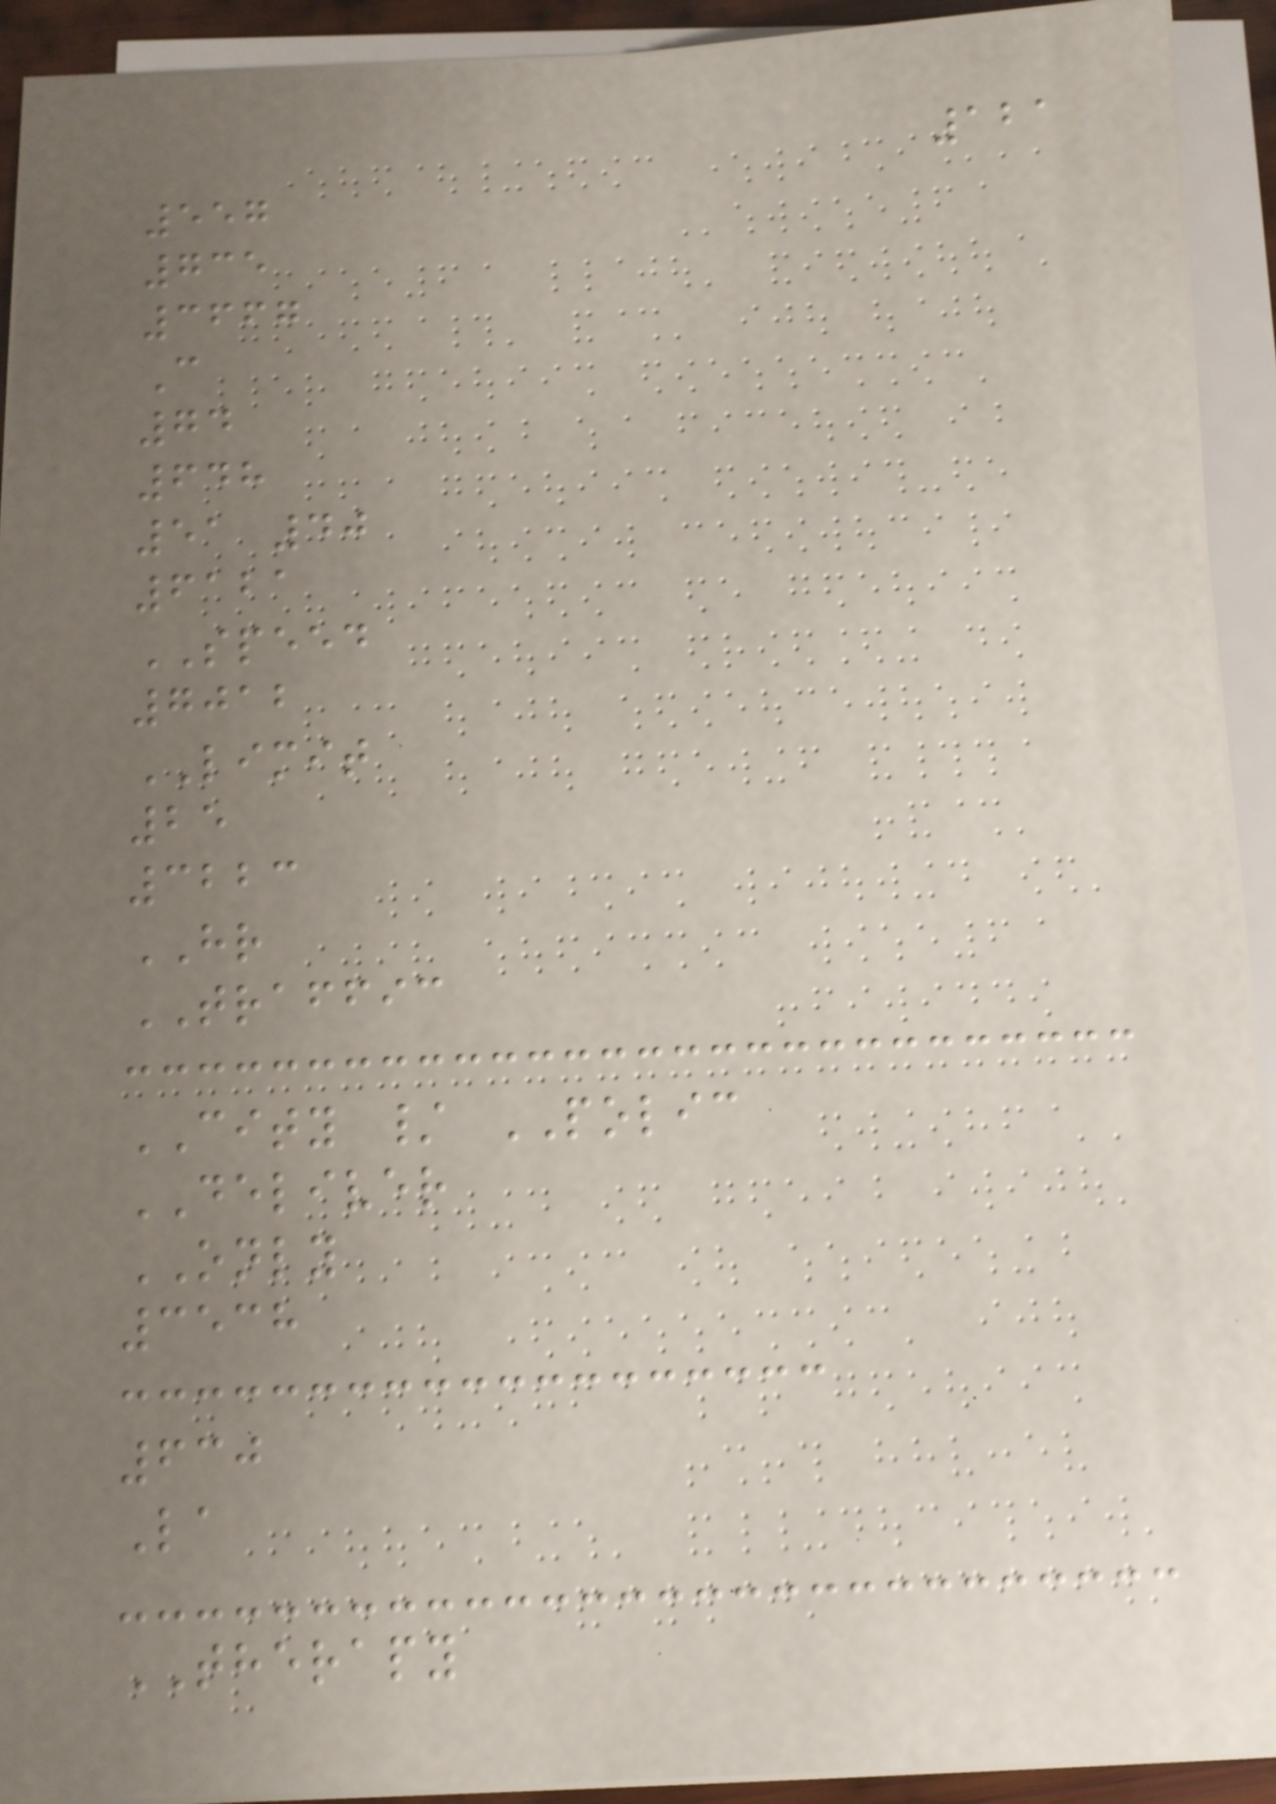121
557
735
3667
C
74
648
51 40
6121
SPEED
7012
LIMIT
25
3223
HR
TRAFFIC
CITY / POLIC
DELIVER
ONLY
3538
630
La
THERAPY
